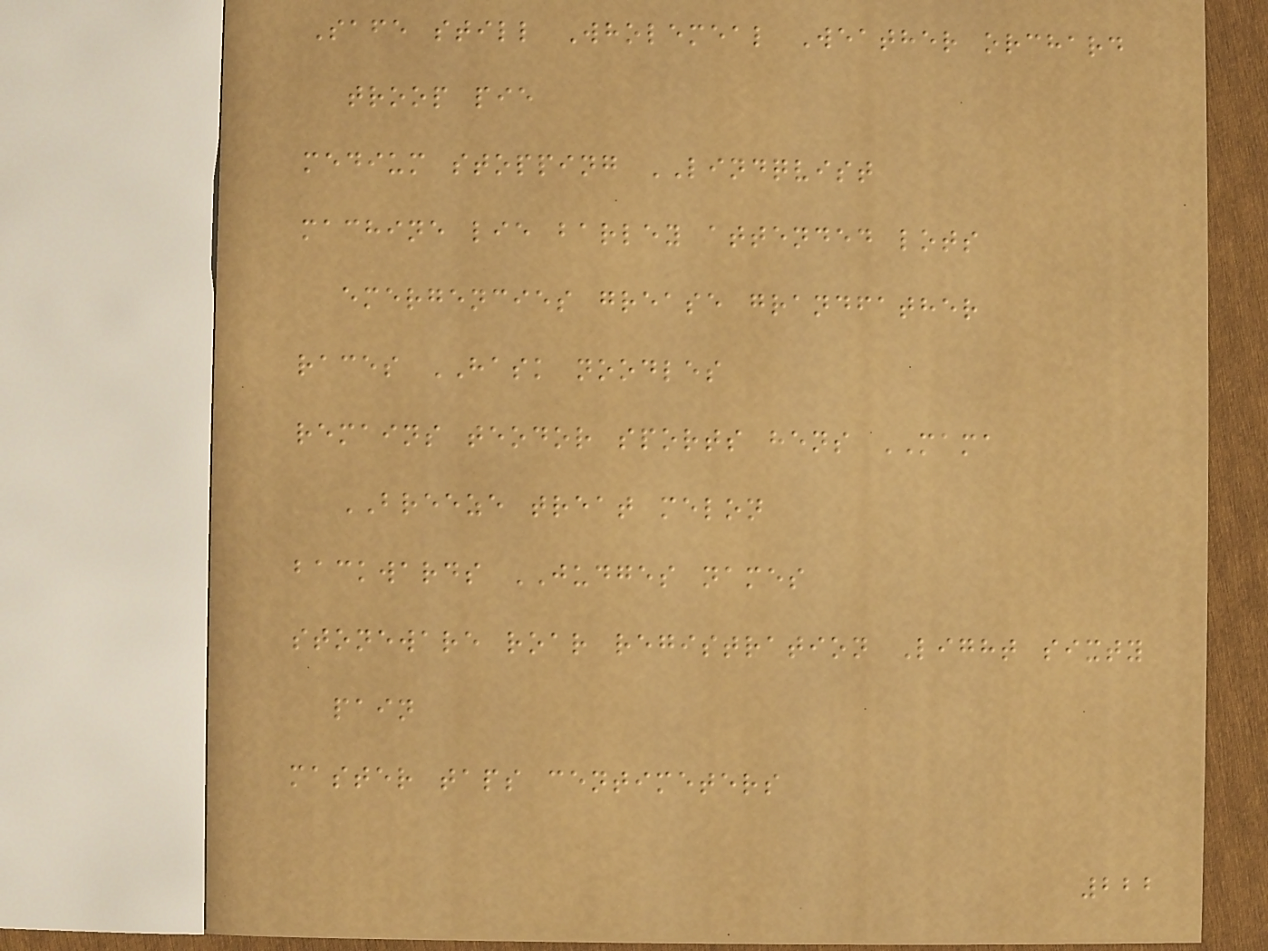Safe still Wholemeal Weather orchard
troop pie
medium stopping LINDQVIST
machine lie barley attended lots
emergencies grease grandfather
races HASK noodles
remains teodor sports hens MAMA
BREEZE treat melon
backwards JUDGES names
stoneware roar registration Light sixty
pain
master taps centimeters
222
